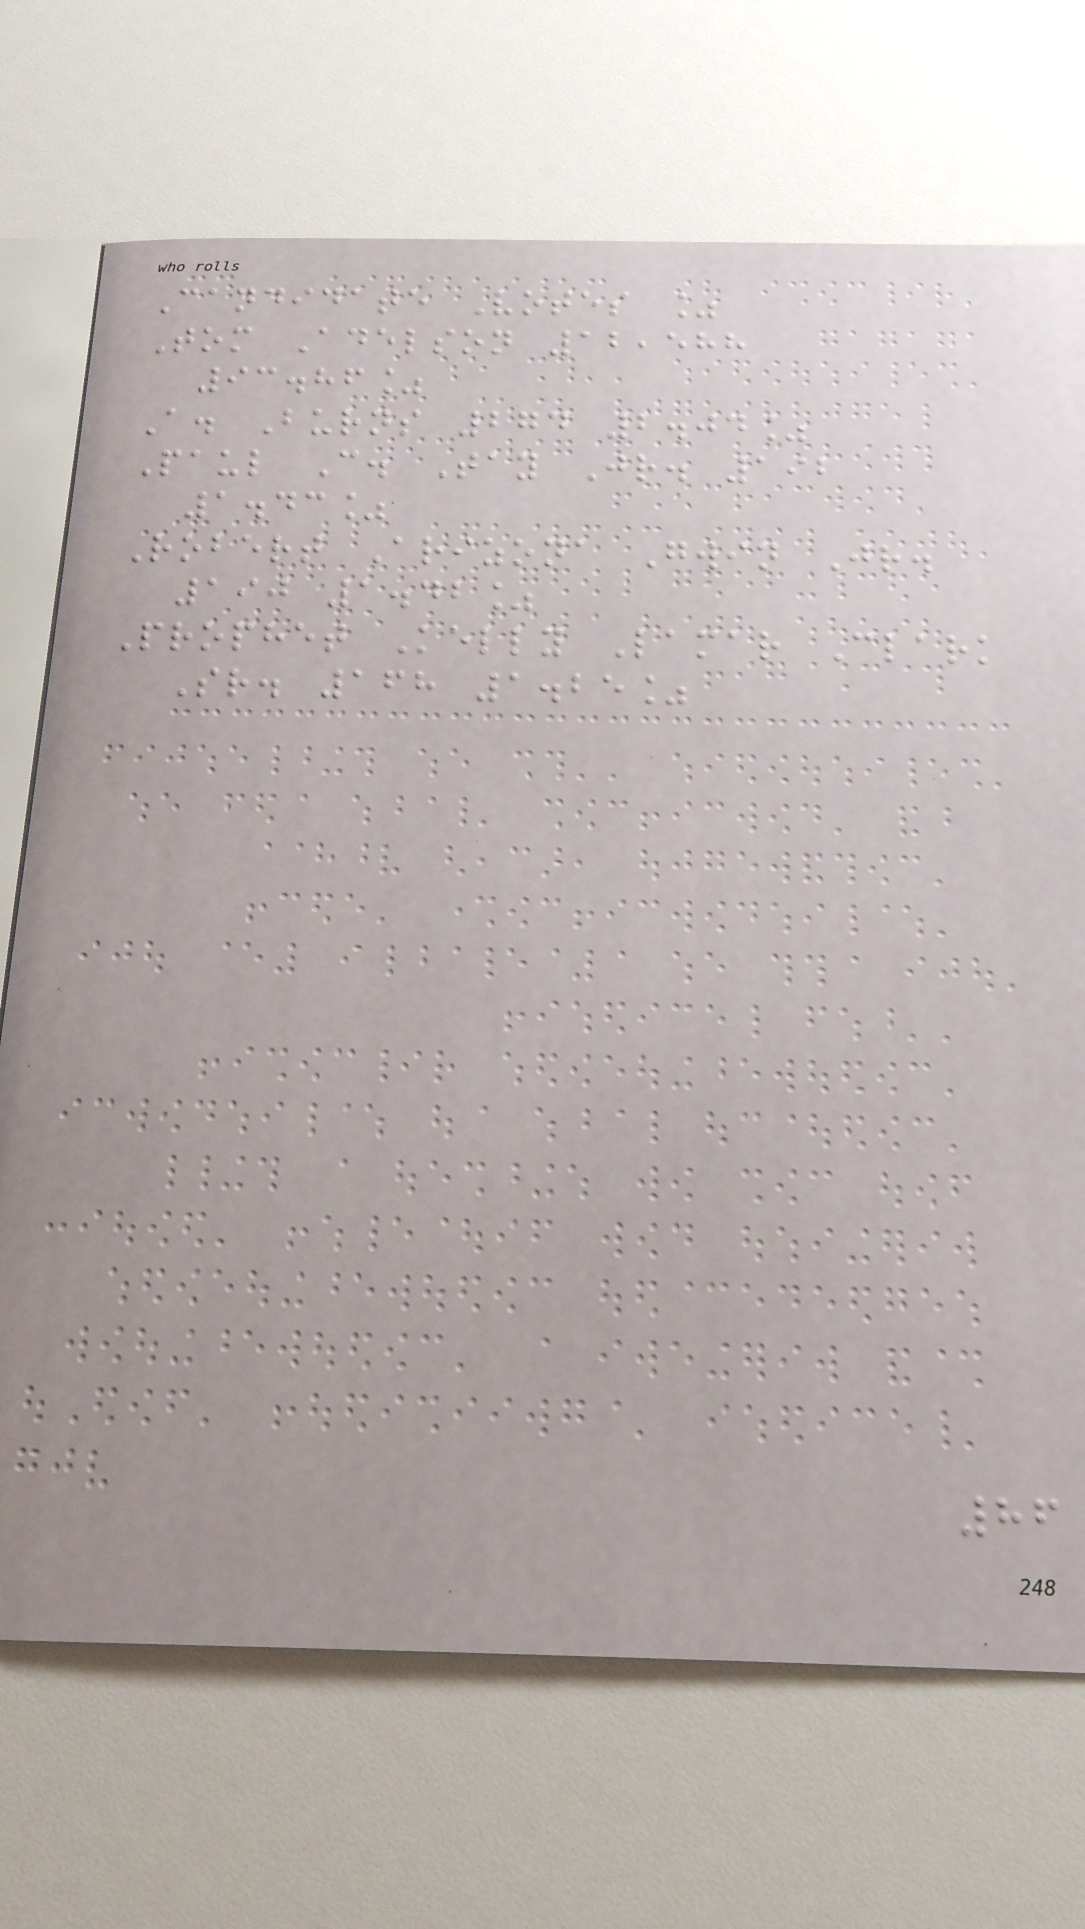Candidate Votes %
Tom Adelson 12,588
93.86%
A. Burns 274 2.04%
Paul C. Tay Jr. 192
1.43%
Robert Arizona Gwin Jr.
190 1.42%
Prophet Kelly Lamar Clark
Sr. 168 1.25%
86
